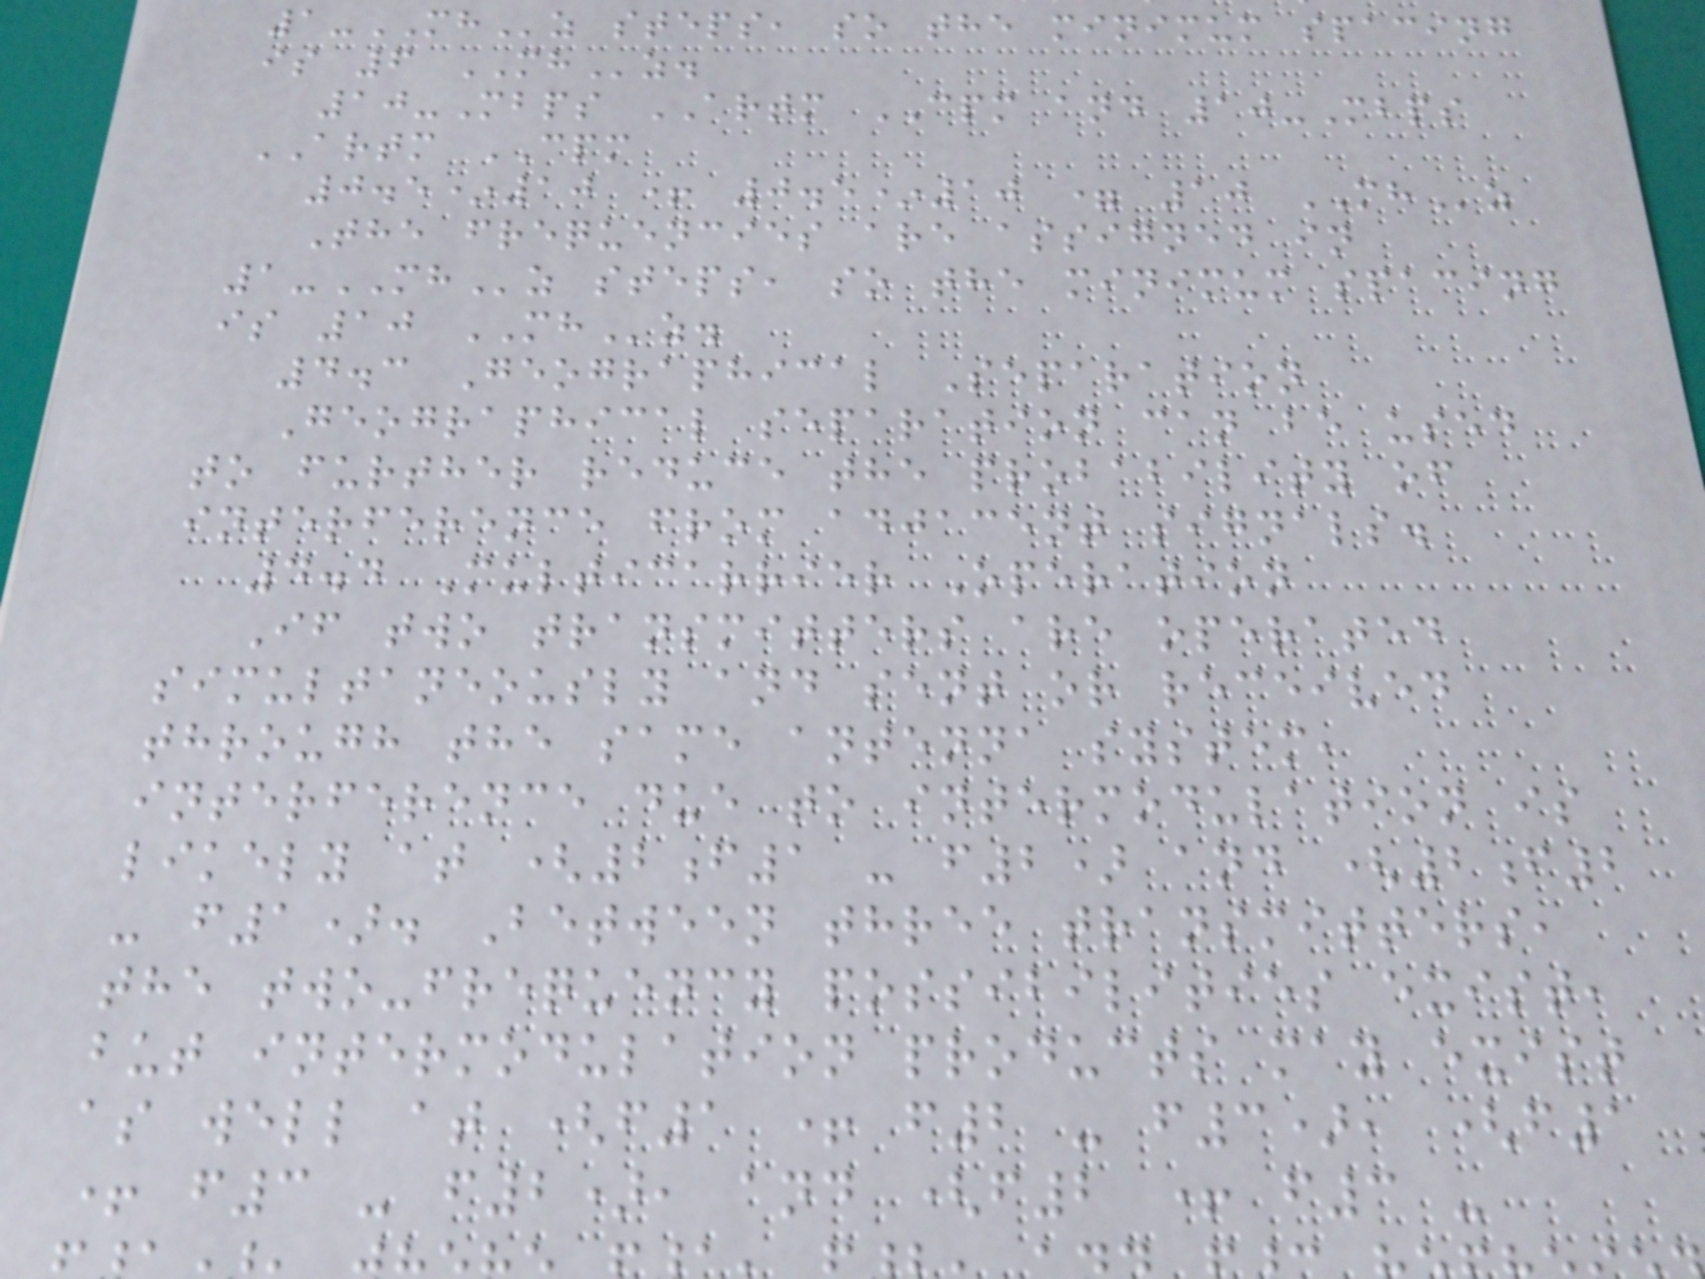1-MHz steps, so the minimum spacing
is 6 MHz.
10-Mbps ARTM CPM and 10-Mbps
ARTM CPM
0.5*10 + 0.5*10 = 10 MHz
The frequencies are assigned in
1-MHz steps, so the minimum spacing
is 10 MHz.
4.3 Geographical Separation
Geographical separation can be used
to further reduce the probability of
interference from adjacent signals.
4.4 Multicarrier Operation
If two transmitters are operated
simultaneously and sent or received
through the same antenna system,
interference due to intermodulation is
likely at (2f1 - f2) and (2f2
- f1). Between three transmitters,
the two-frequency possibilities exist,
but intermodulation products may exist
as well at (f1 + f2 - f3), (f1
+ f3 - f2), and (f2 + f3 -
